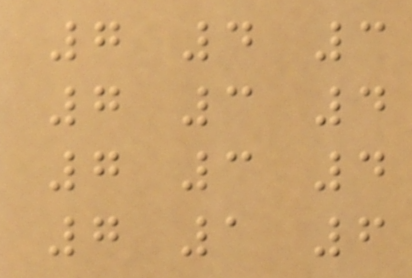7 4 3
7 3 4
7 3 4
7 1 6
